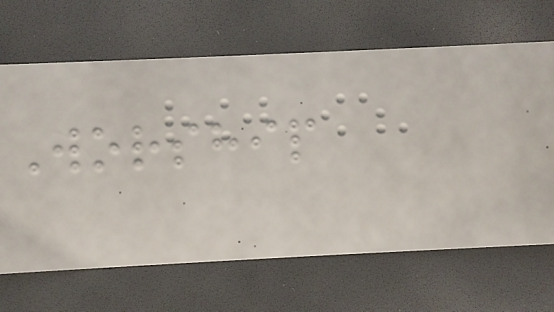Worship
